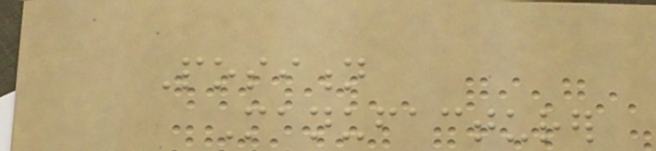Position
Manufacturer
